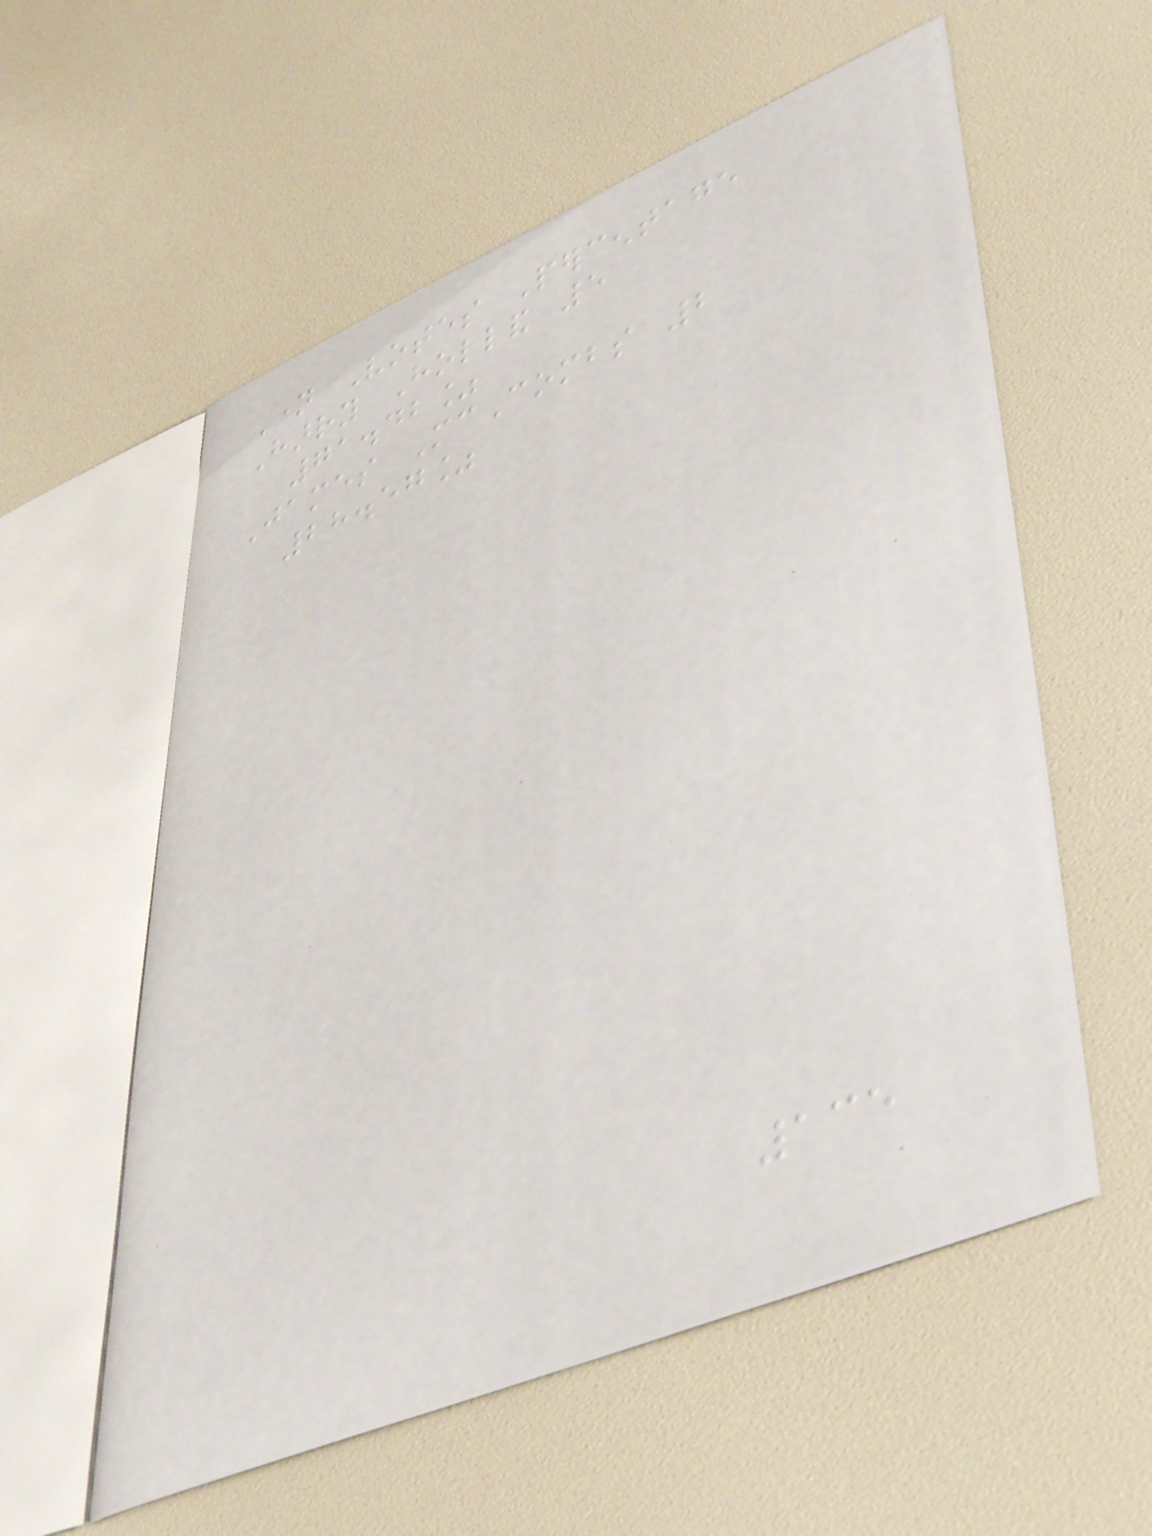Name Votes Percentage
Harry Holland 5
71.42%
James McCombs 2
28.57%
135
